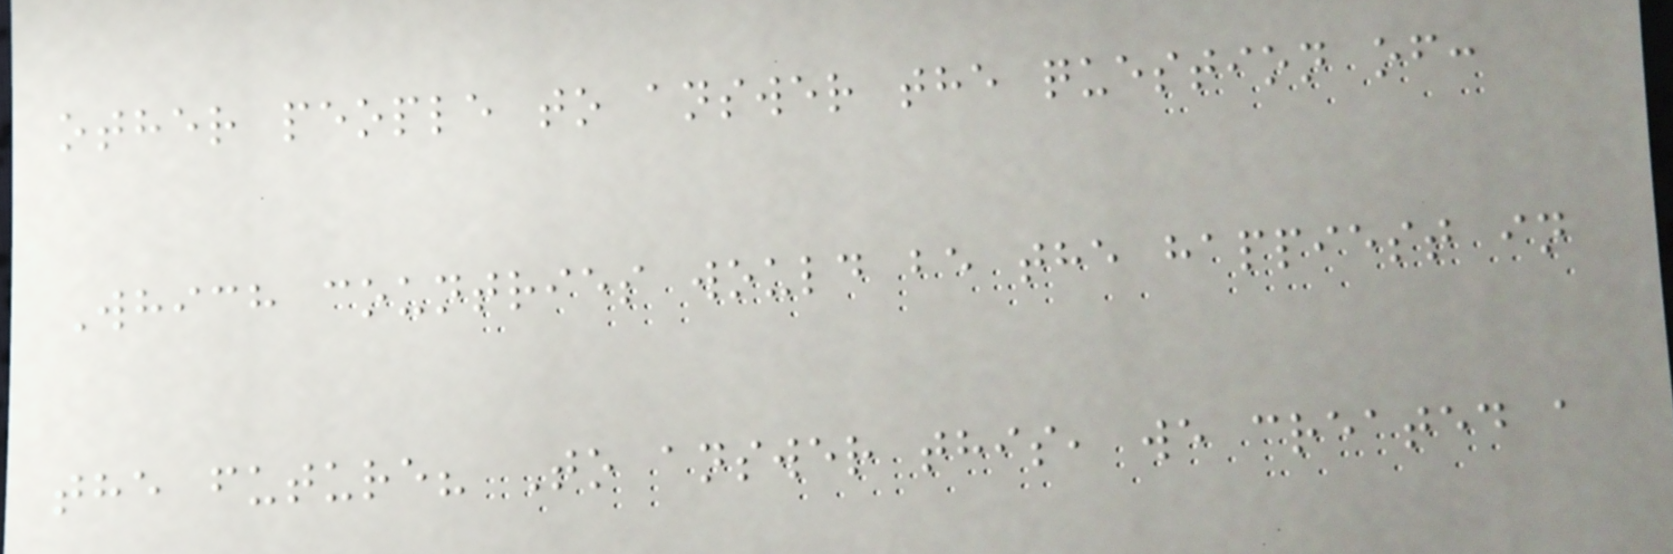other people to answer the question of:
Which countries would be the happiest in
the future? To answer this, we created a
